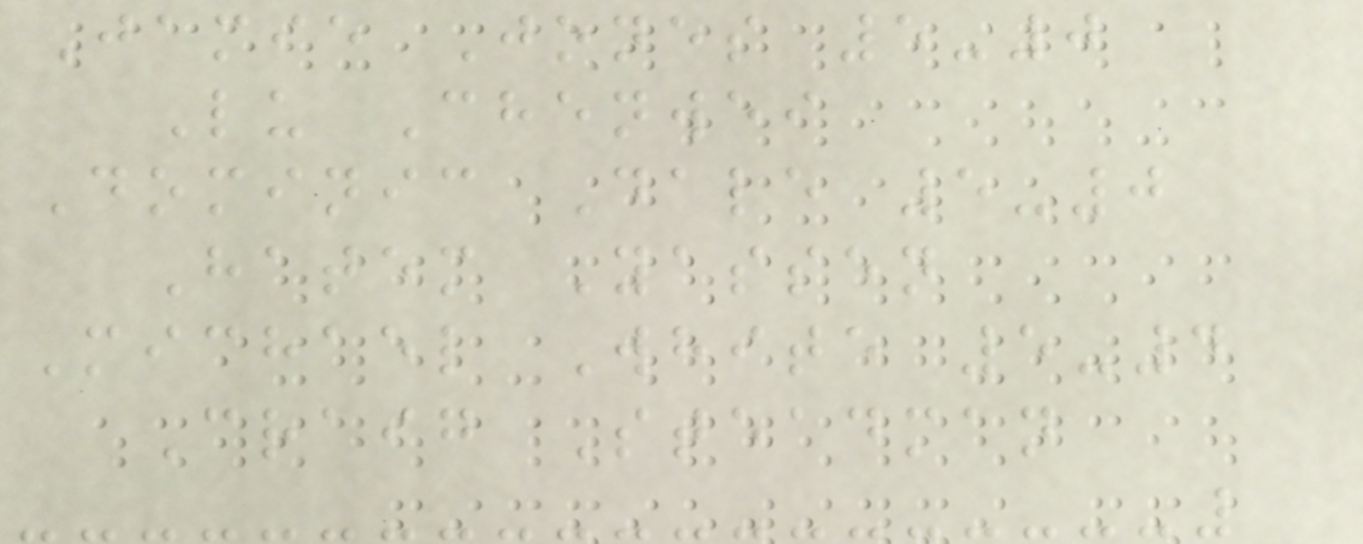Jamie Jones 5-0
Lu Chenwei
Dominic Dale 5-0
Hatem Yassen
Michael White 5-4
Craig Steadman
